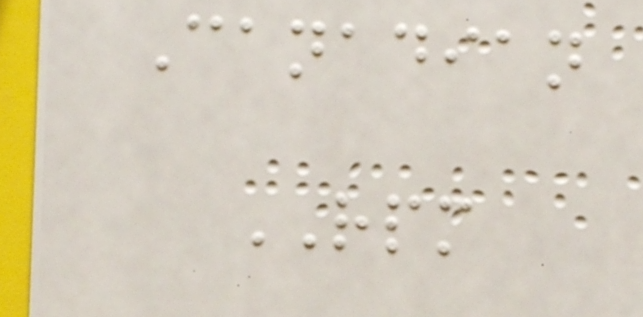Canadian
RPM
